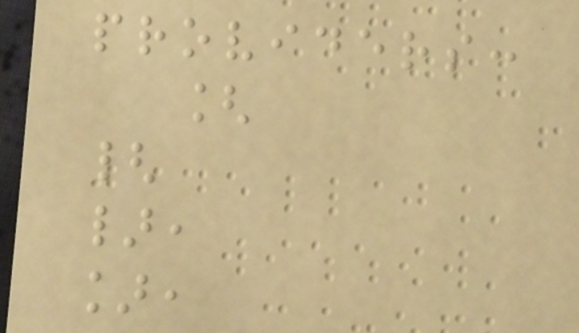providers:
[
{
},
],
